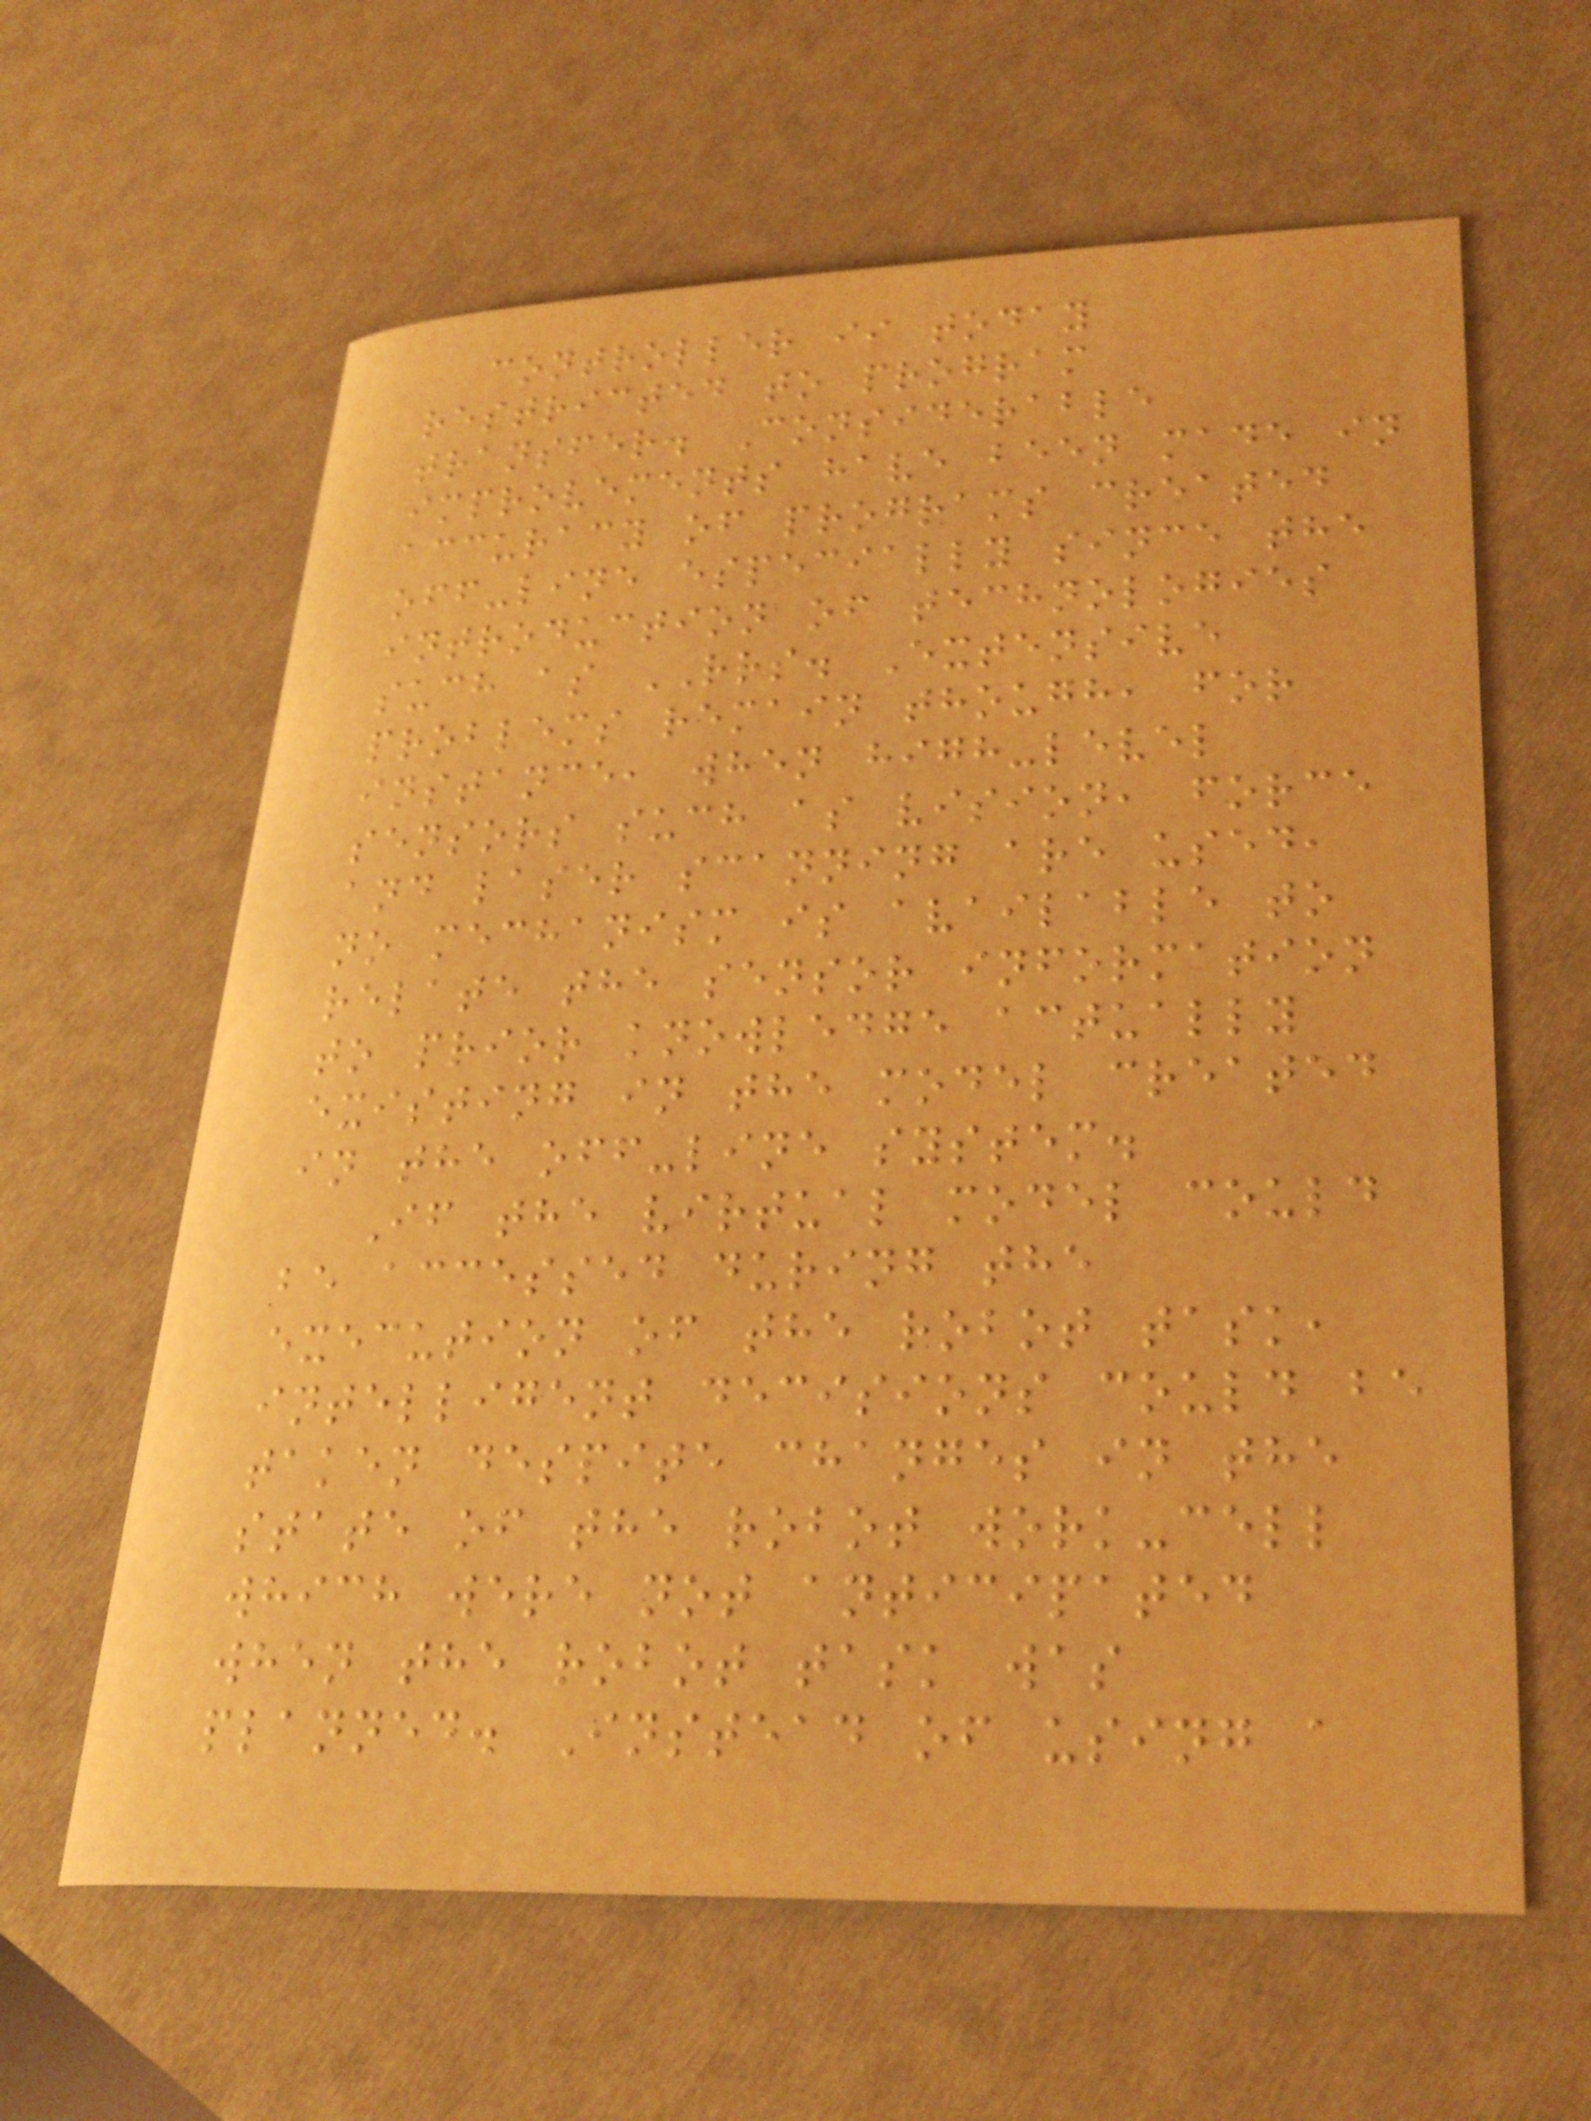controller is today
restricted to program
transfer. Considerable
improvements have been made in
accuracy of programs created
off-line especially since the
introduction of technologies
such as RRS. Extensive
problems remain though, for
instance, when high-level
sensors such as vision, force
and laser scanning are used,
no mechanism is available to
relate the sensor information
to prior knowledge actually
existing in the model created
in the off-line system.
If the virtual model could
be accessed during the
execution of the robot task,
intelligent decisions could be
taken despite changes in the
state of the robot work-cell
which were not anticipated
when the robot task was
planned. Instead of using a
